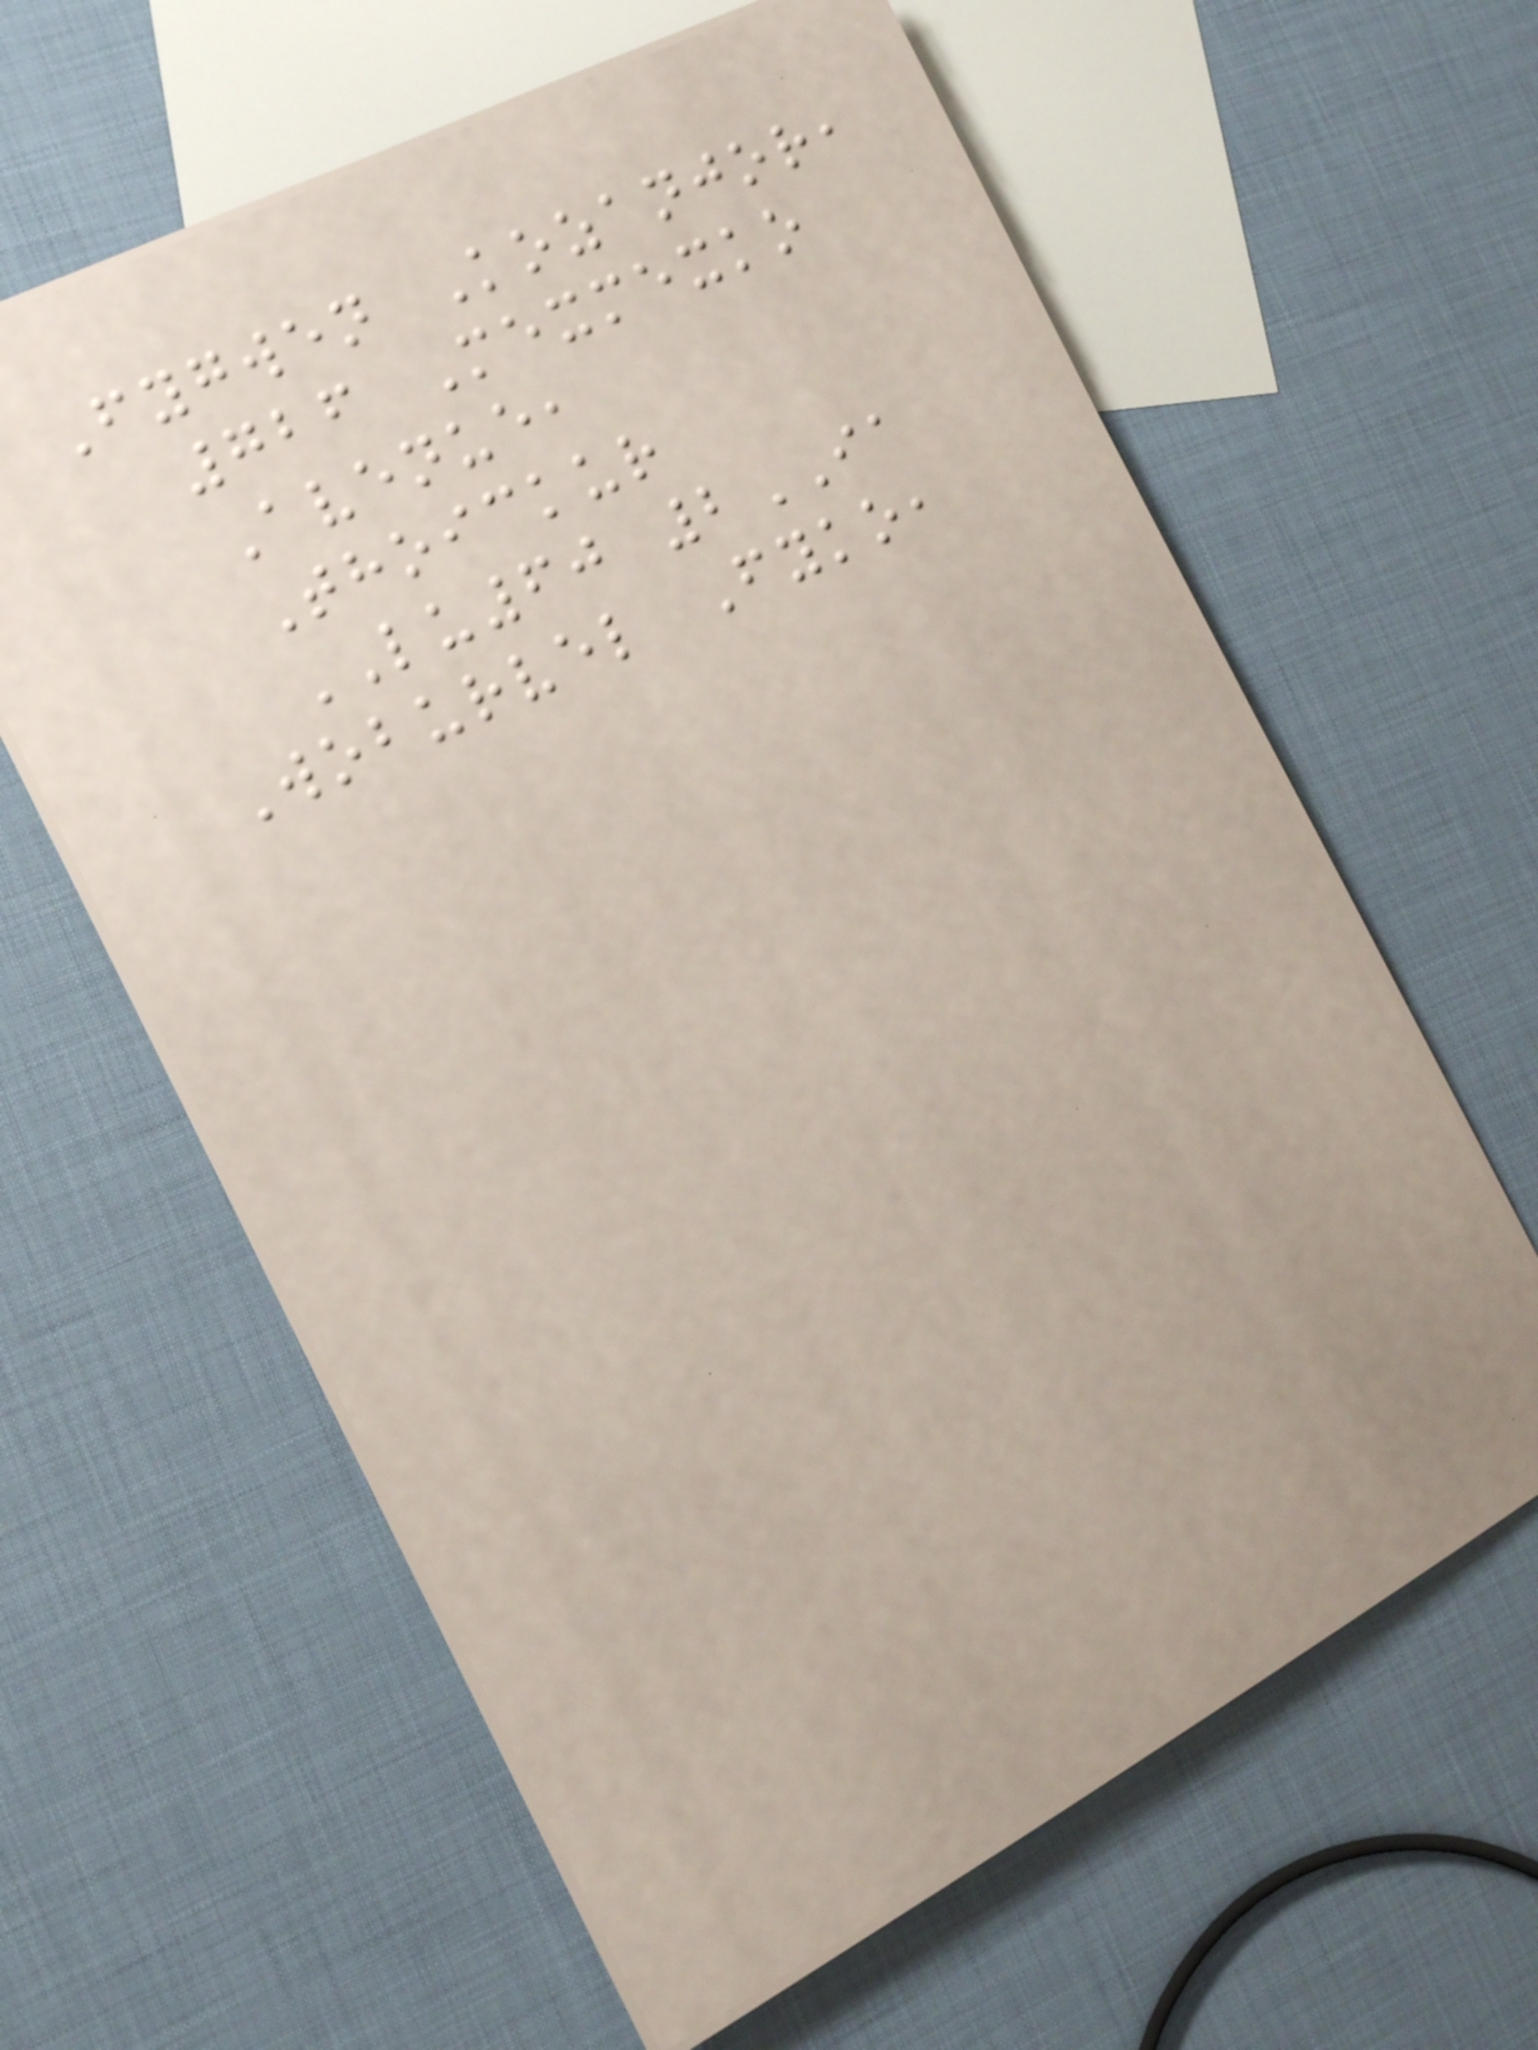Fygwen Kozanjor,
726 Mexmexko
Avenue,
Thoickur
LU60 2IA
Woburvel Fyko,
